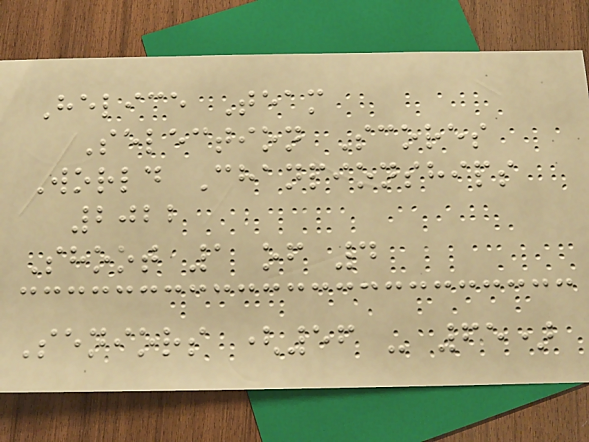Helice Team
Selection Scores
World Chanpionships
2022
Shoot 1 of 4
Seniors (56 - 65)
